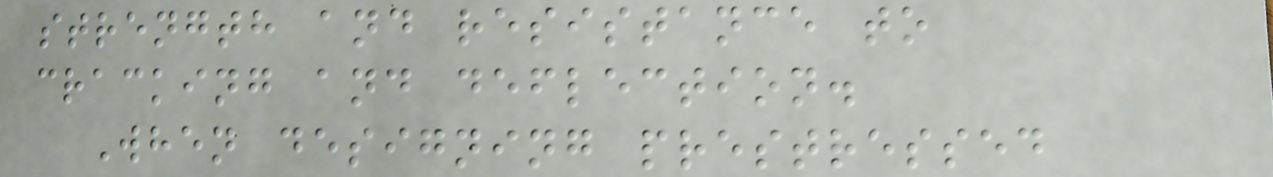strength and resistance to
cracking and deflection.
When designing prestressed
